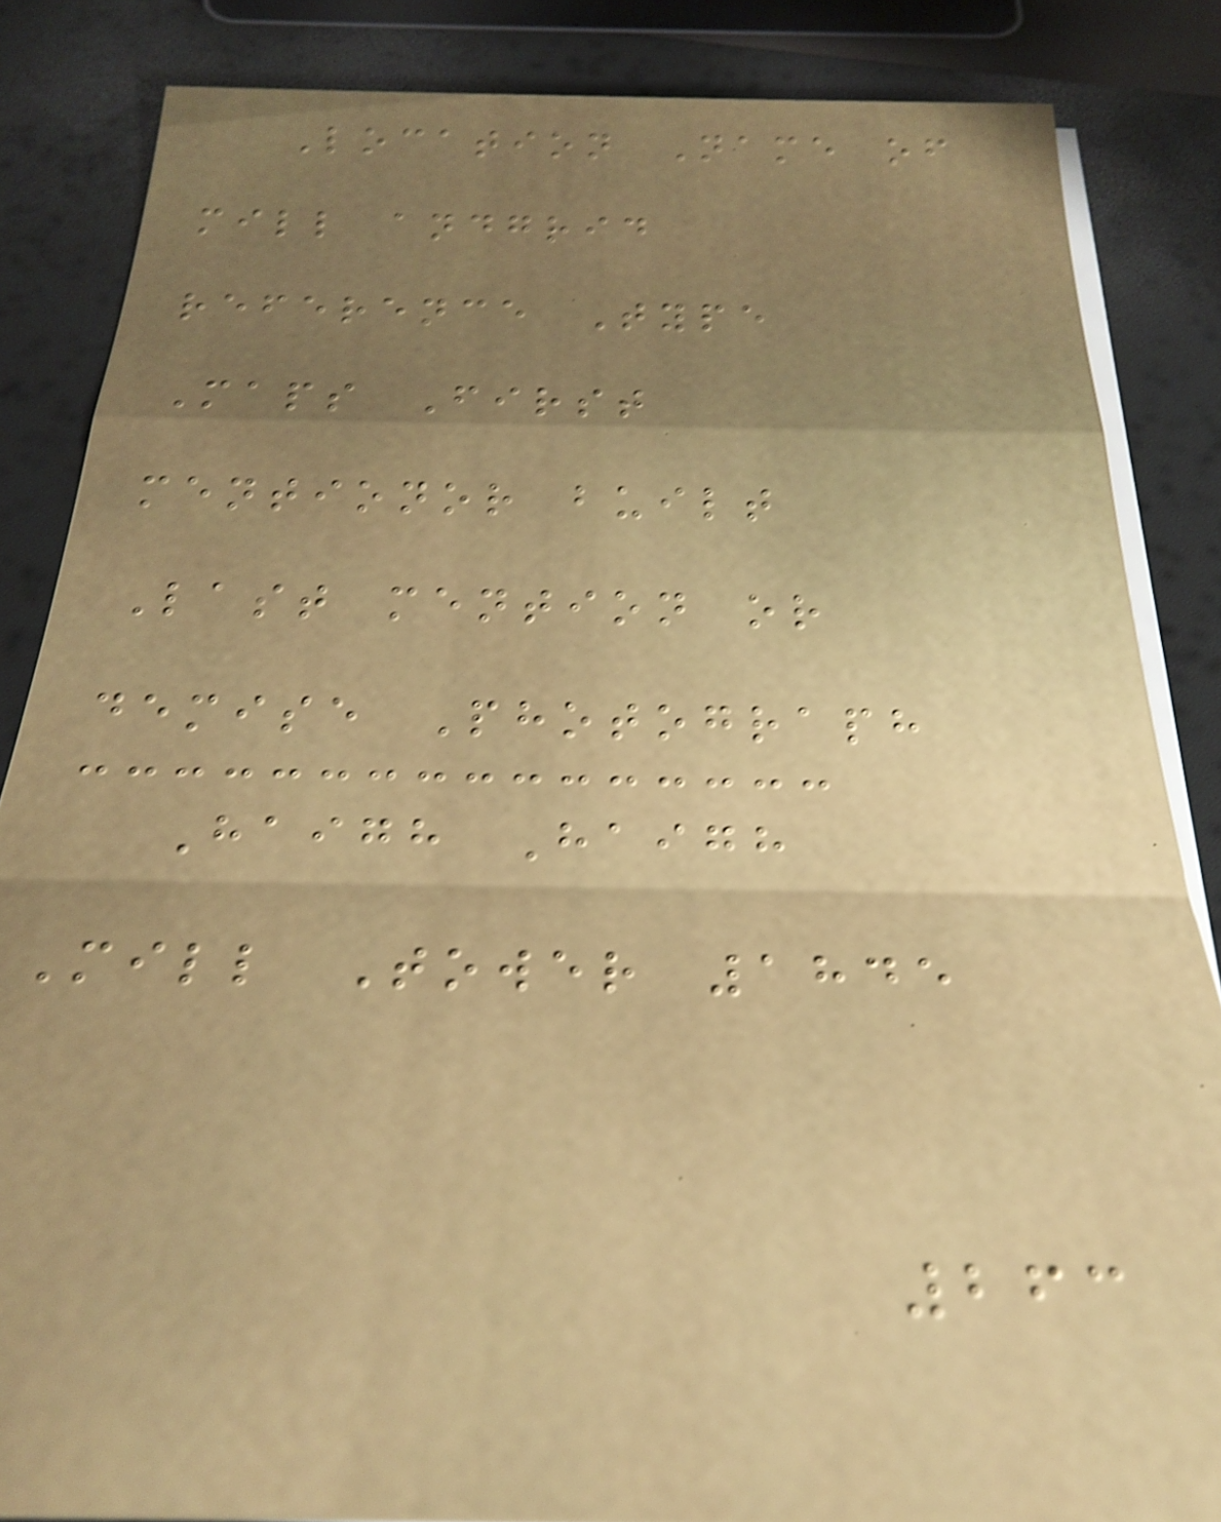Location Name of
mill andgrid
reference Type
Maps First
mentionor built
Last mention or
demise Photograph
Haigh Haigh
Mill Tower 1845
263
